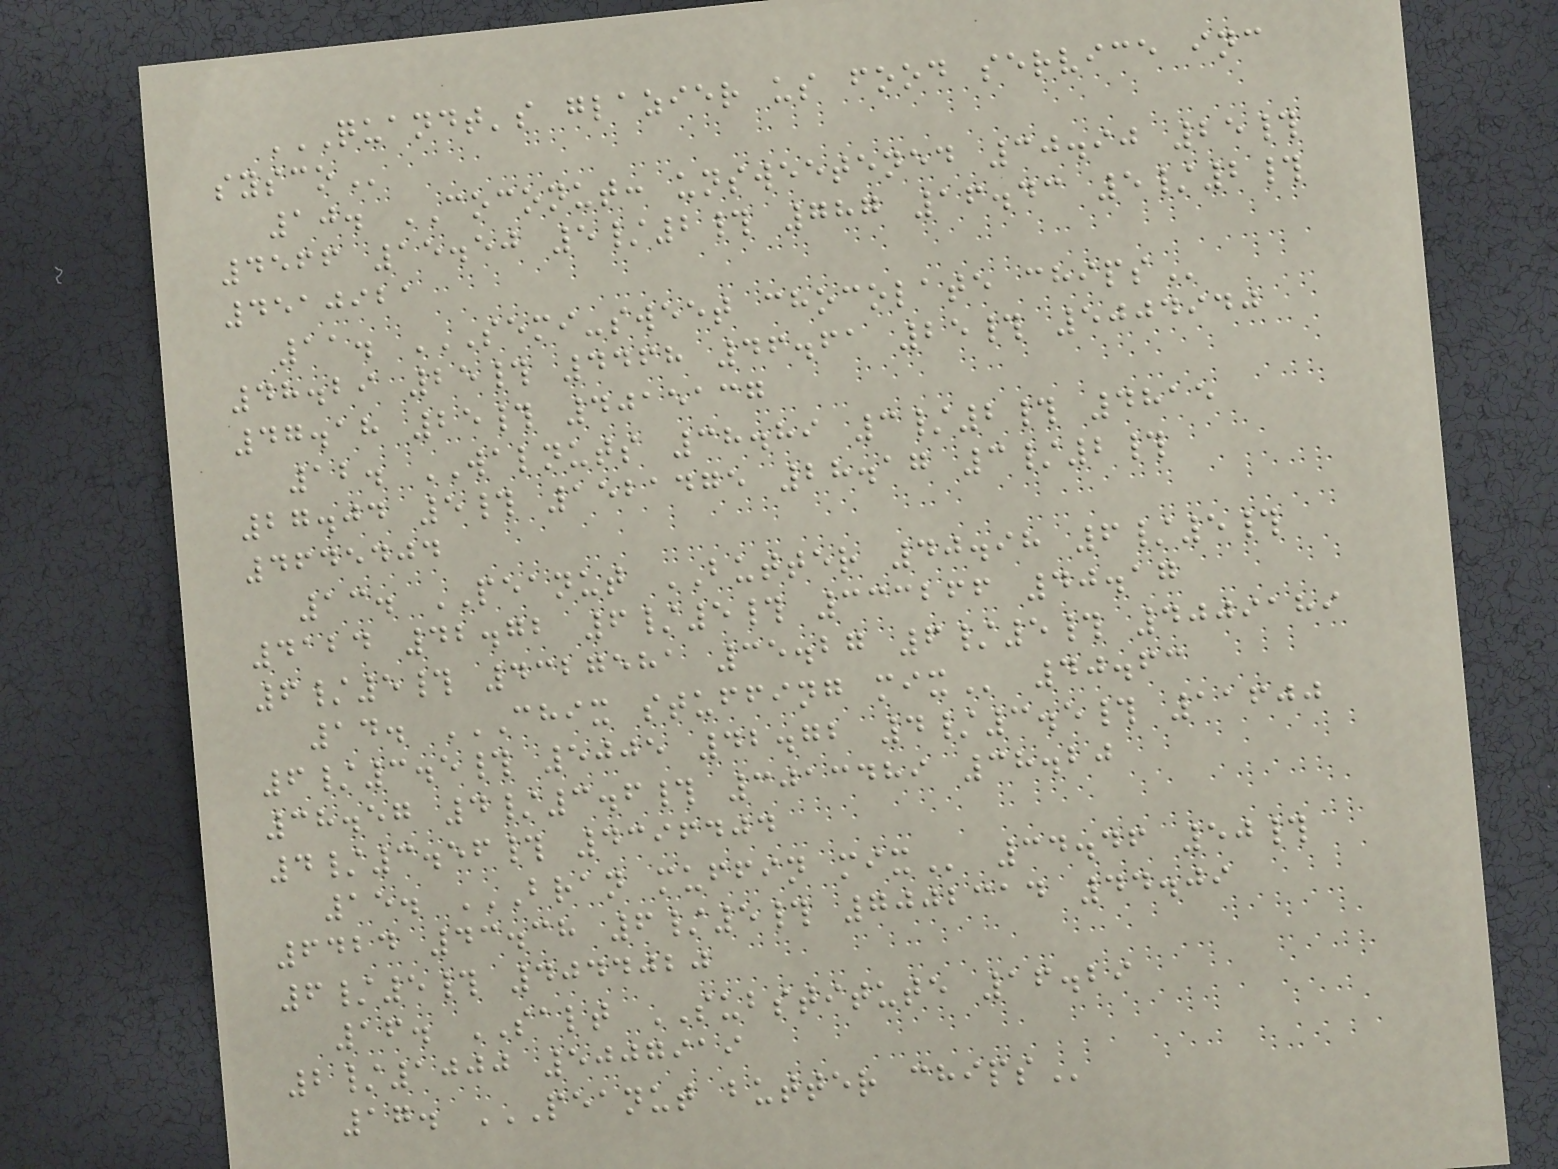QUANDT'S GLAZIER US FOOD SERVICE INC
SYSCO
10. COCONUT: unsweetened 30.90 25#
4566 15.50 5/2# 787 16.43 5/2#
4510921
11. SEMI-SWEET CHOCOLATE CHIPS
48.29 25# 4468 46.61 25# 5004940
47.18 25# 4015137
12. WALNUTS 38.89 3/2# 4815
27.04 5# 1521475 28.17 3/2#
4645404
13. PEANUT BUTTER 40.98 6/5#
4124 42.72 6/5# 333266 40.17
6/5# 4327581 35.27 6/5# 4009189
14. CHIX STUFFING MIX 40.63
6/3.5# 5005 42.72 4/3.5# 11600
38.57 4/3.6# 3013489 38.20
4/3.56# 4396404
15. BRAN MUFFIN MIX 34.46 50#
6424 43.38 6/5# 7002314 44.09
6/5# 4044020
16. SALT SUBSTITUTE 16.29
2/1000 5007919
17. PEANUT BUTTER CHIPS
